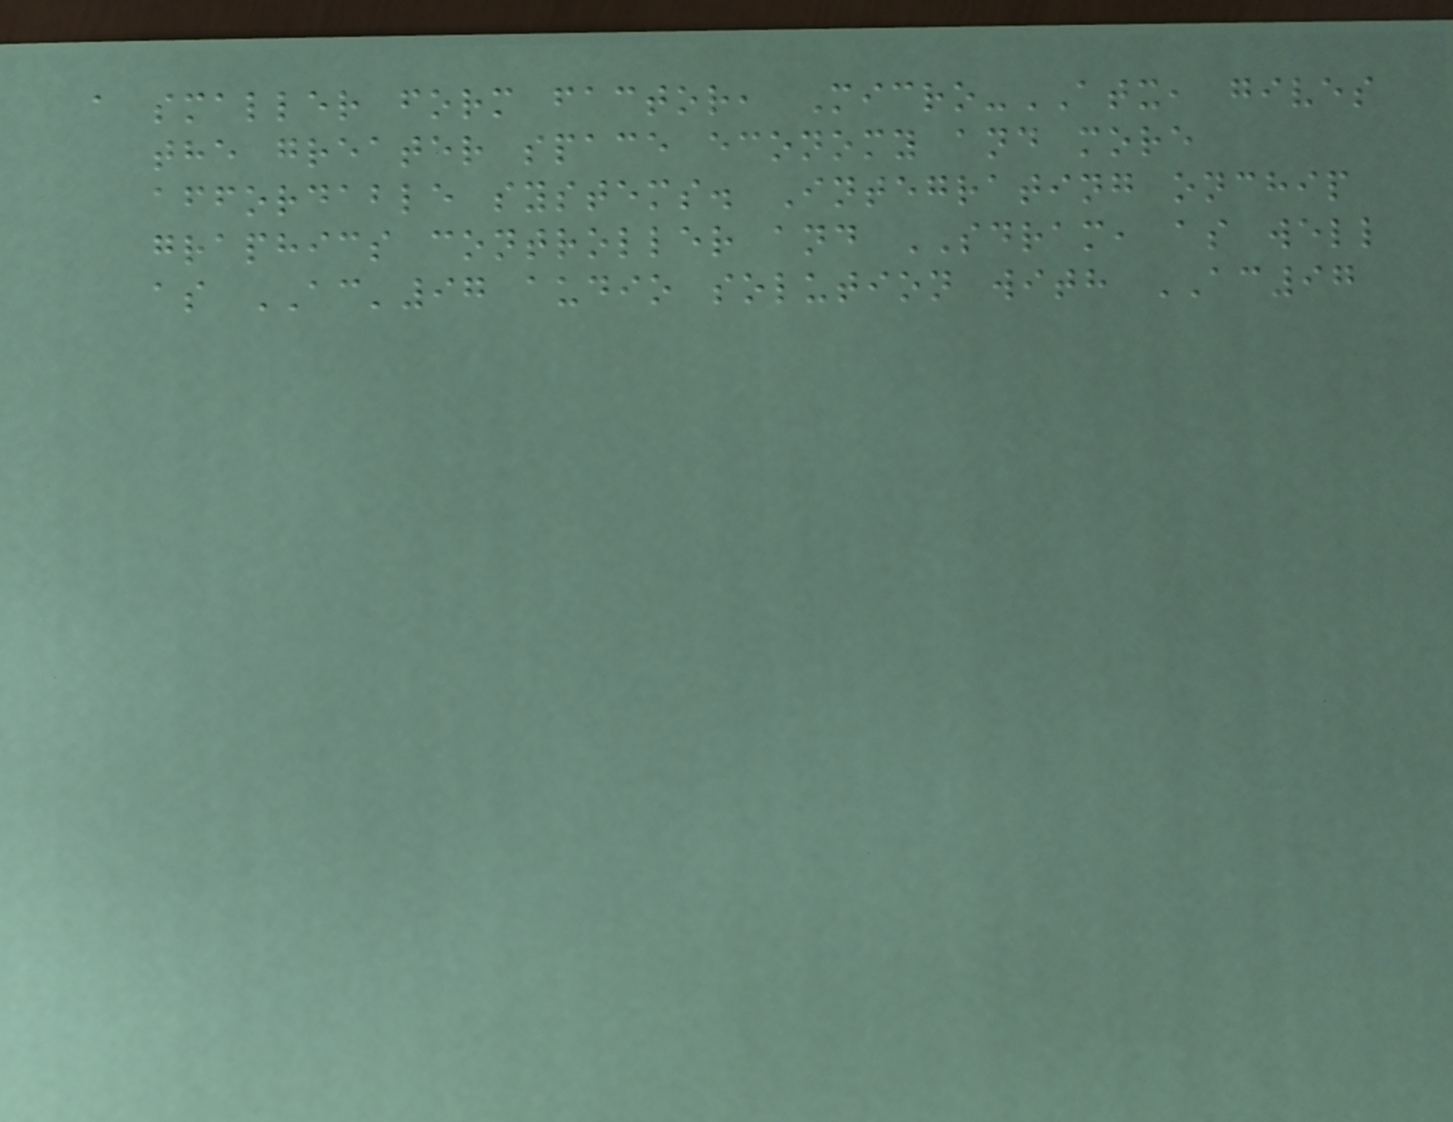a smaller form factor, Micro-ATX, gives
the greater space economy and more
affordable systems. Integrating onchip
graphics controller and SDRAM, as well
as AC'97 audio solution with AC97
